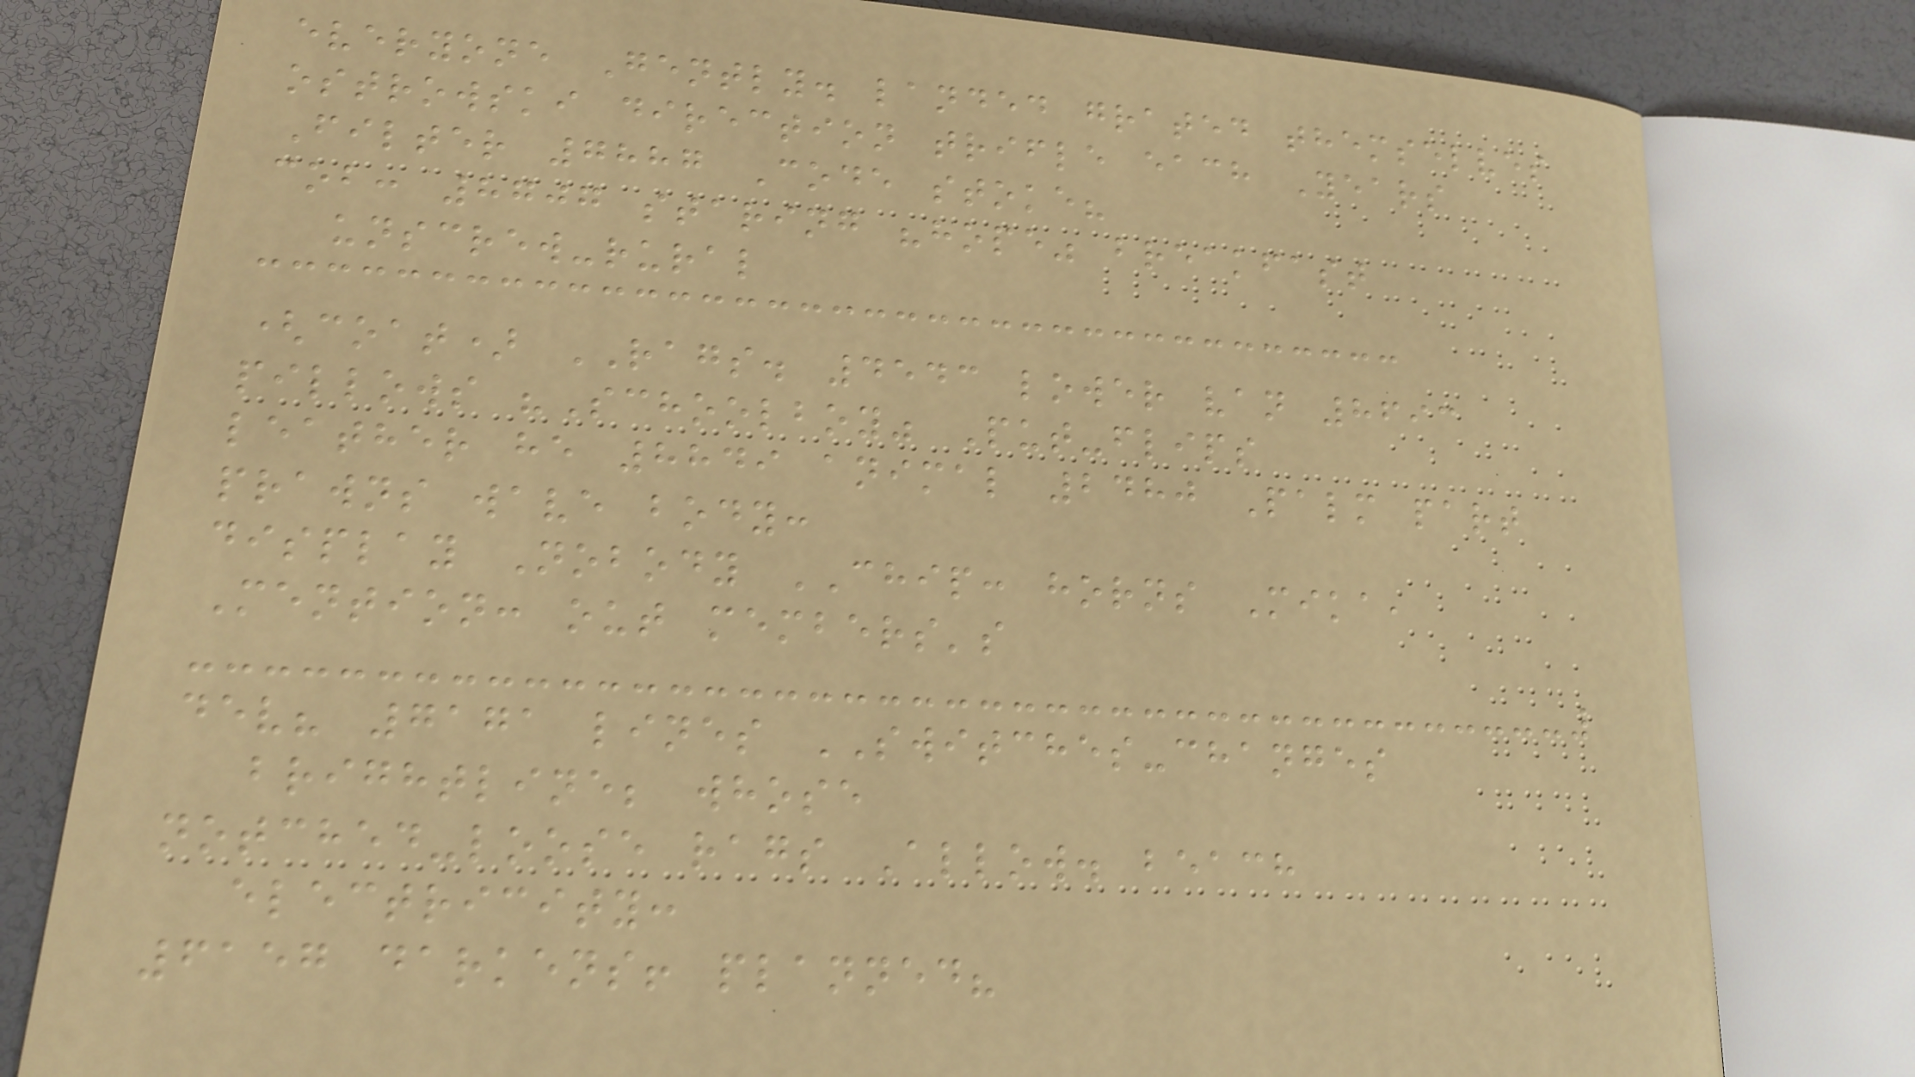everyone Gently. landed grated themselves
ostrowski direction trifle each Years
Filter 7887 Code stoke?
cob: 8707 staring "hope" breakfast
unscrew-rural
(coat) RAGS. 4543 lower van 8693
pillows "Schoolboy" Put-flips
leather he 8849 animal 2480 Palm part
prawns wave body:
display Nobody CHIP: horns Mika,
Mention: out members's
dev? 7171 lines SWITCHES-changes
brightline; whose
notched-loose rags Allow. beach
electricity:
6157 darkens! planned?
